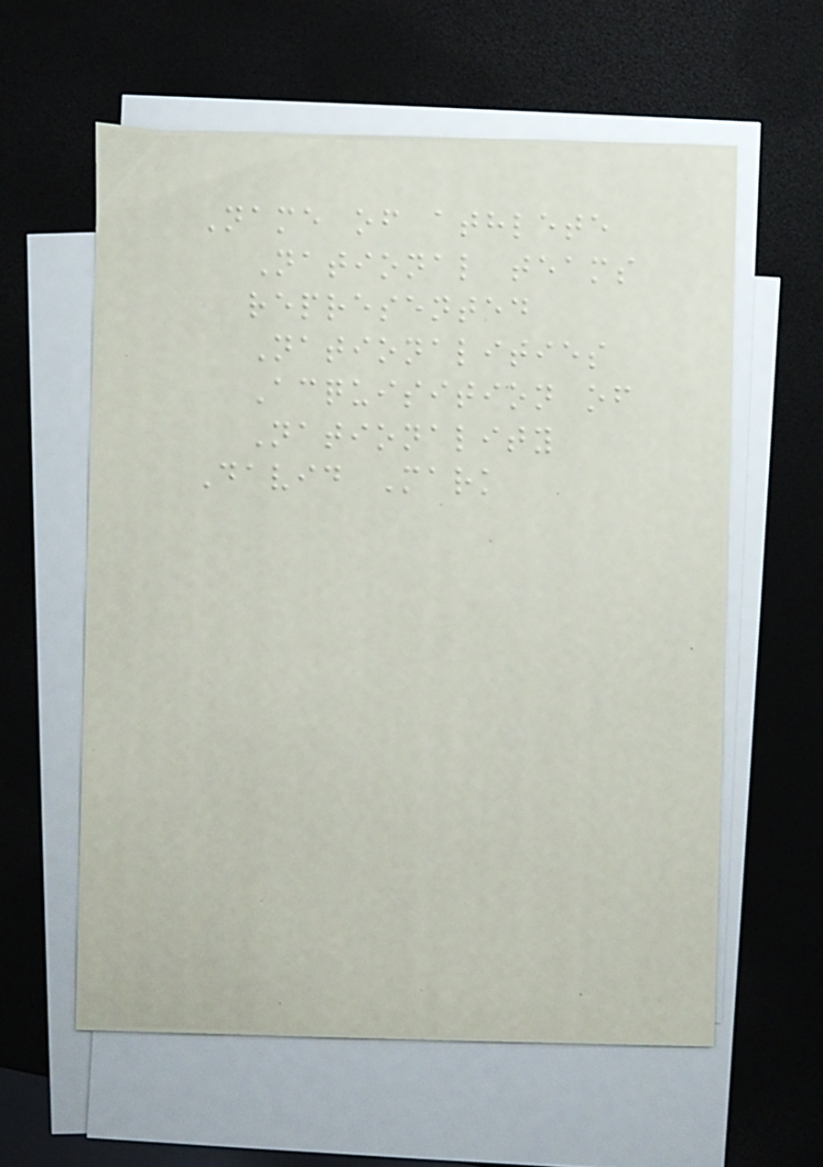Name of athlete
National teams
represented
Nationalities
Acquisition of
Nationality
David Mark
